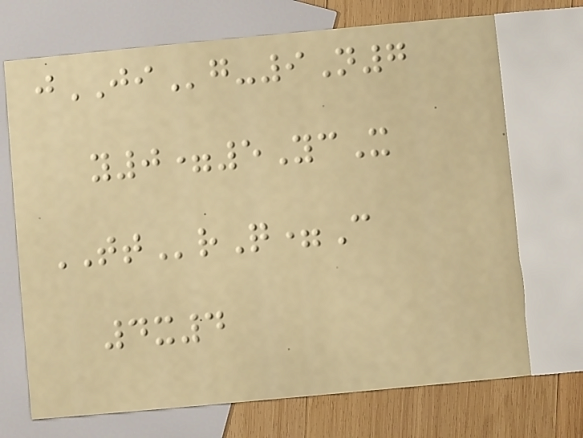jJIg-9N7
y0=5YcX
TTrQ=C
4x4
